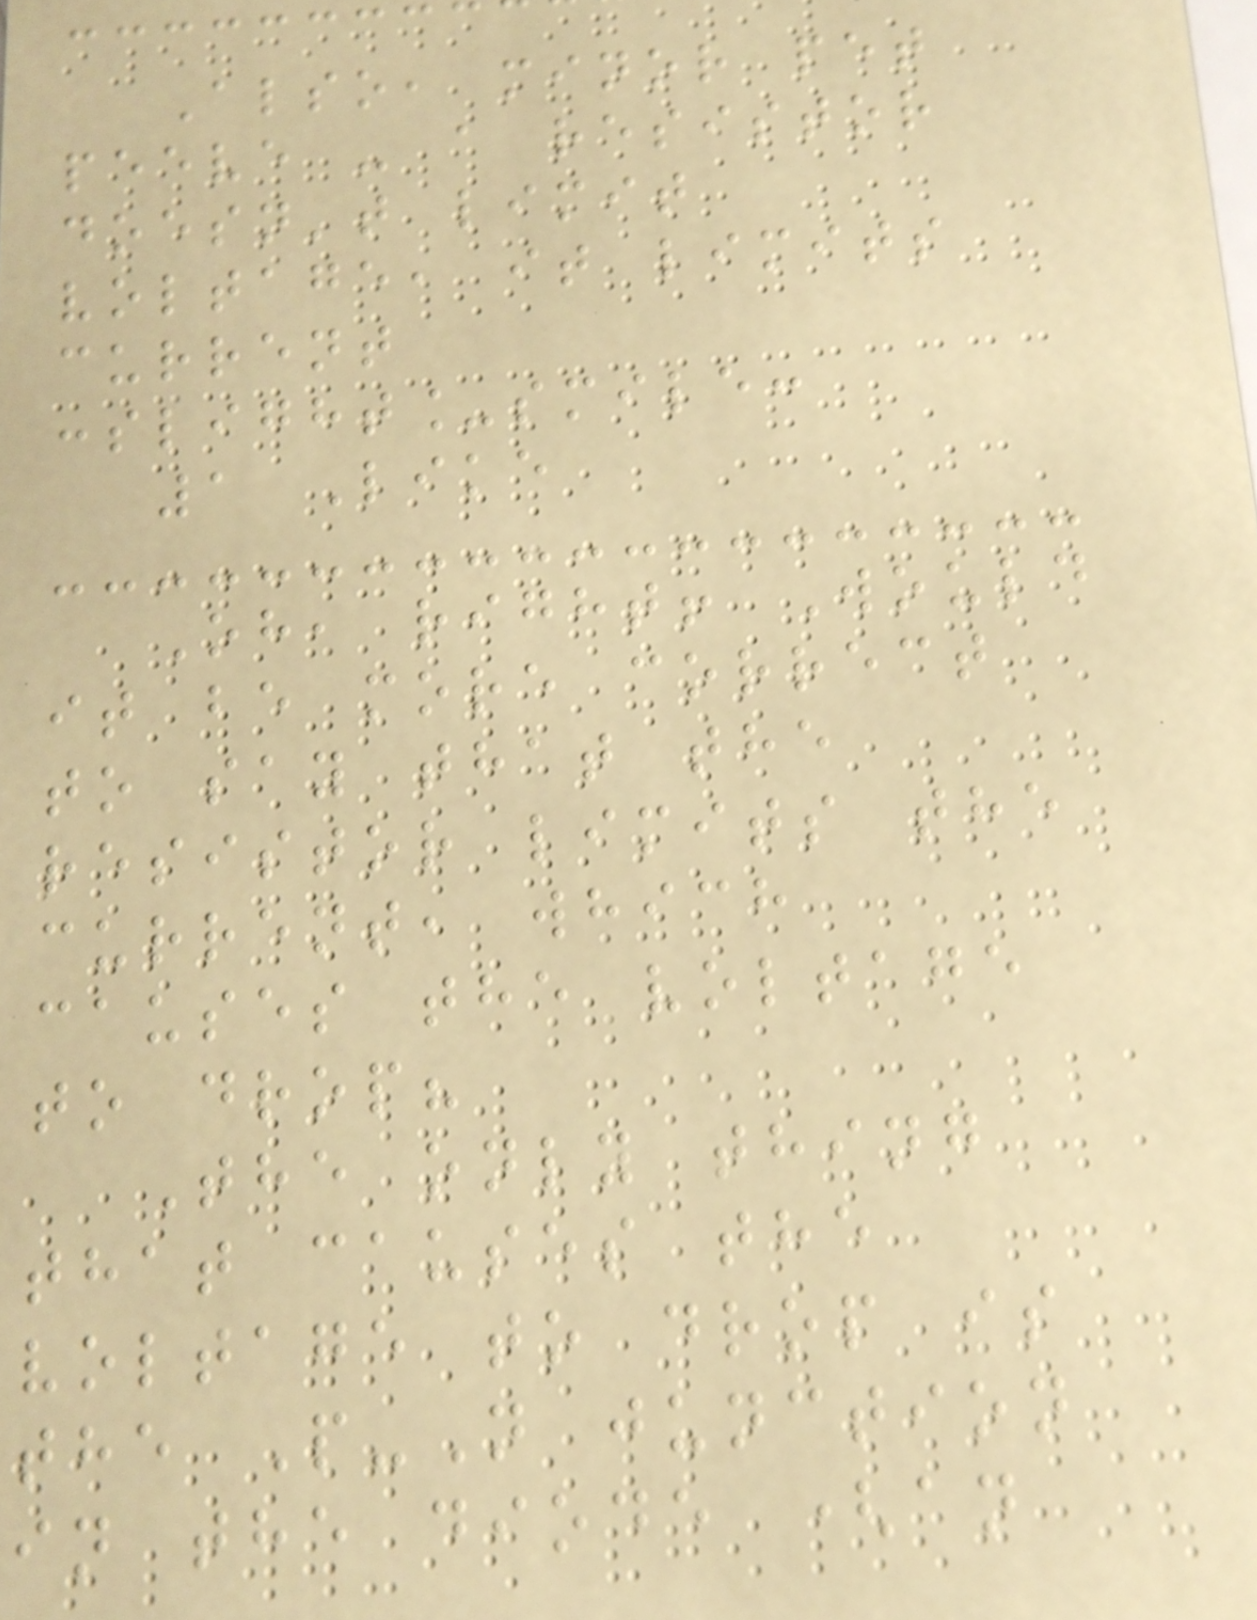Also, minor pet
peeve - a resistor
doesn't limit
voltage, it limits
current
:slight_smile:
1 Like
Oh, right! Would
it be more correct
to say that the
resistor limits the
current, which
causes the voltage
to drop?
The only thing
that causes the
voltage to drop is
the P-N junction
in the diode (an
